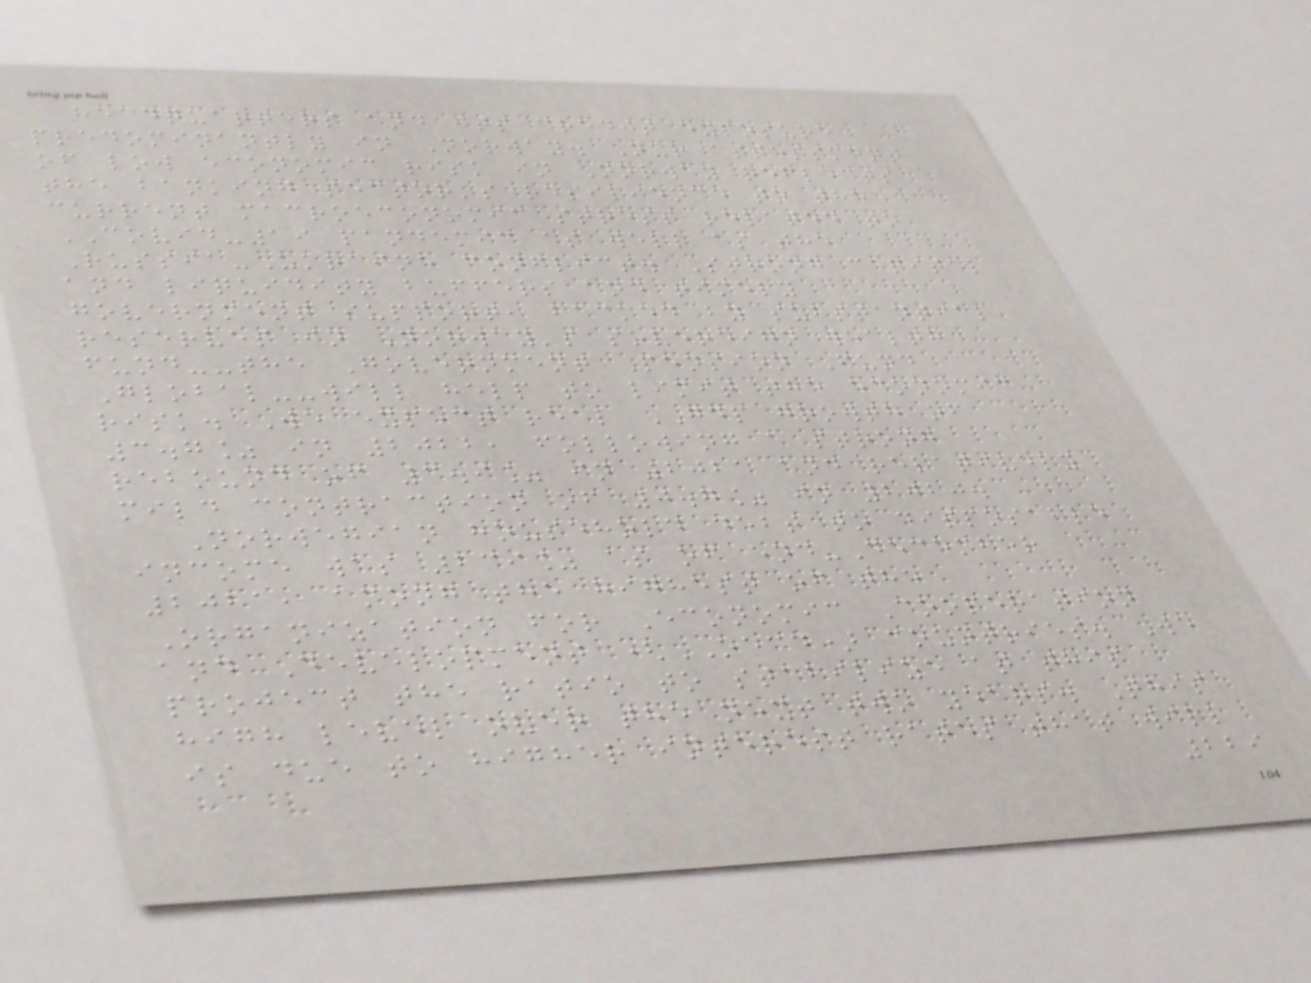headquarters and its credit exposure
predominantly in Norway. Our assessment
of low economic risk in Norway reflects
the banking sector's resilience to the
current macroeconomic stress related to
COVID-19 pandemic as well as the
Russia-Ukraine conflict. Strong capital
and liquidity buffers and timely
government support, backed by substantial
reserves in Norway's sovereign wealth
fund--the Government Pension Fund
Global--will help to limit the economic
risk. We expect real GDP growth of
3.7% in 2022, following a strong
rebound of 3.9% in 2021 and relatively
mild contraction of 0.7% in 2020.
Norwegian household debt to disposable
income was 239% as of end-December
2021, among the highest of the
Organization for Economic Cooperation
and Development (OECD) countries. We
project the ratio to stabilize at this
high level over the next two years. This
is due to higher interest rates that will
229
